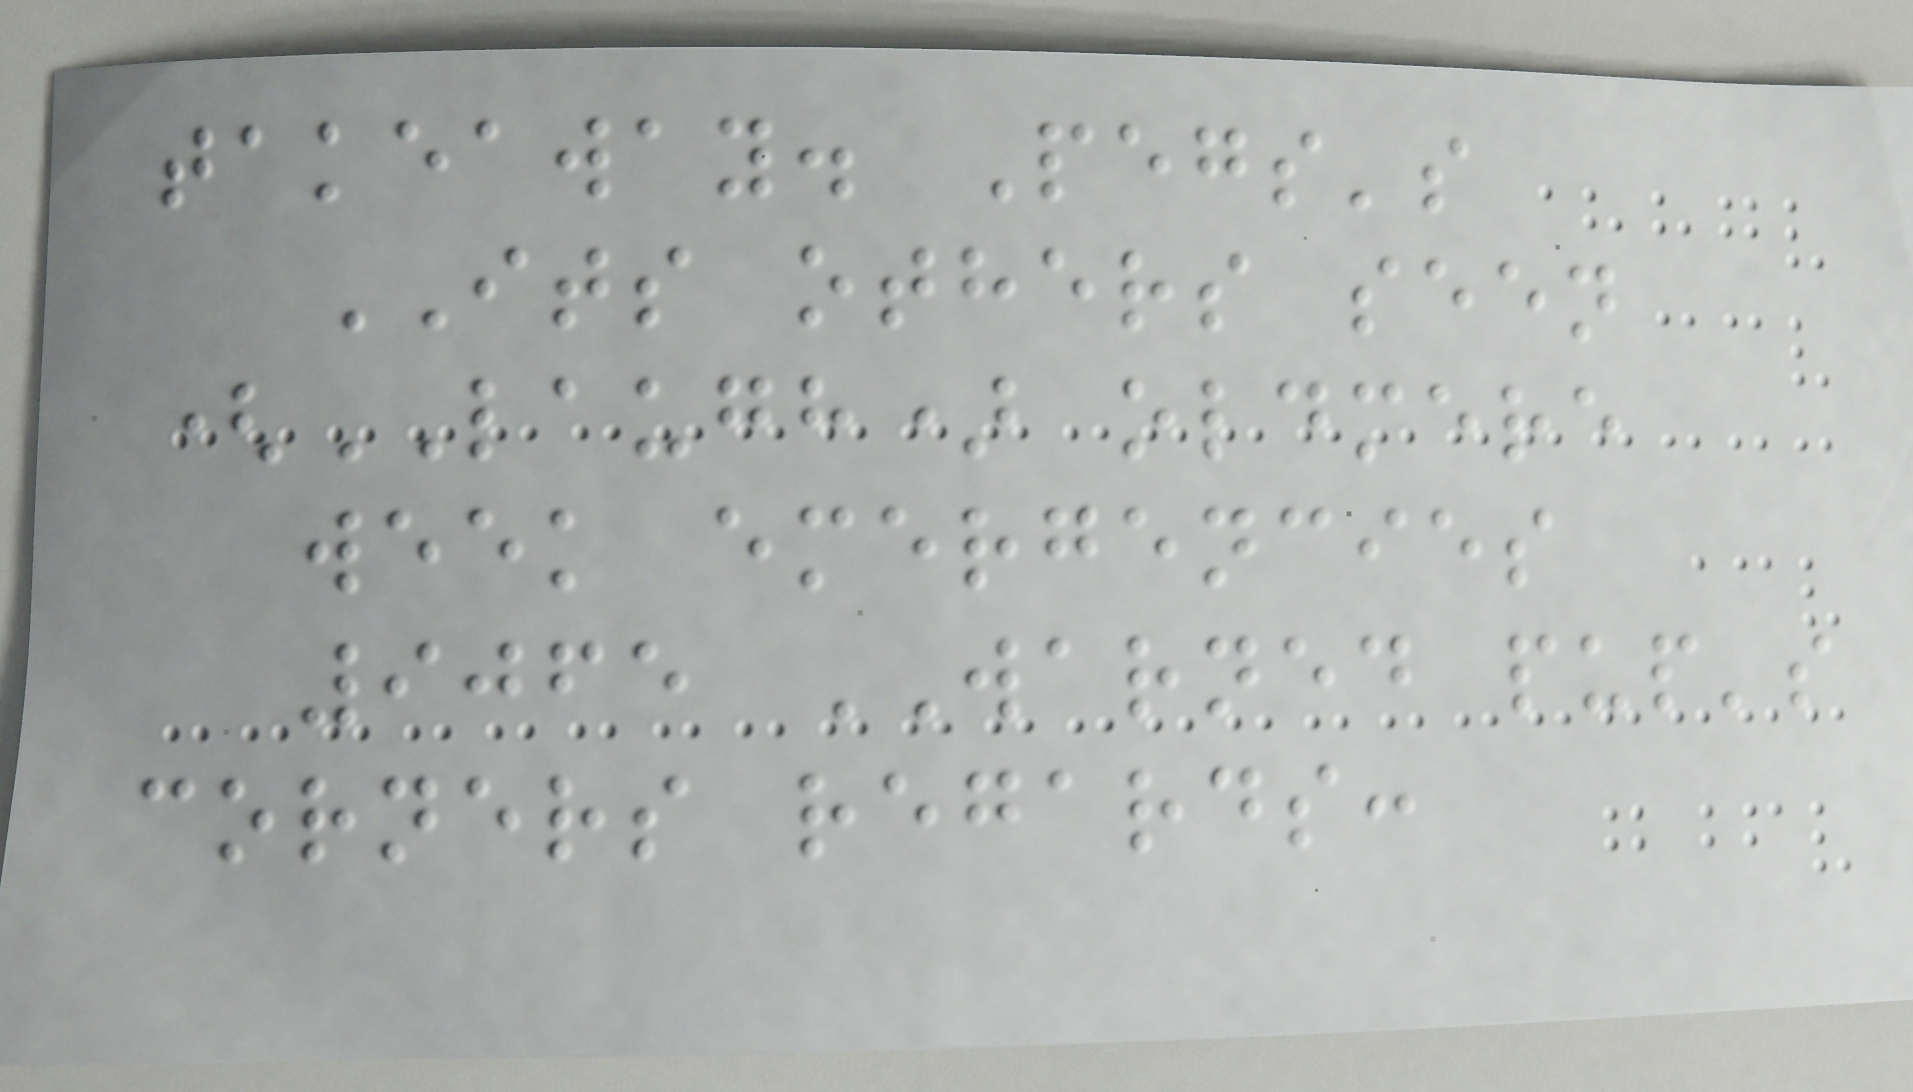takeaway. Pegs's
ITS others seen
(LAUGH) oldmere
week emergencies
9065 WARNED pup's
corners regards:
